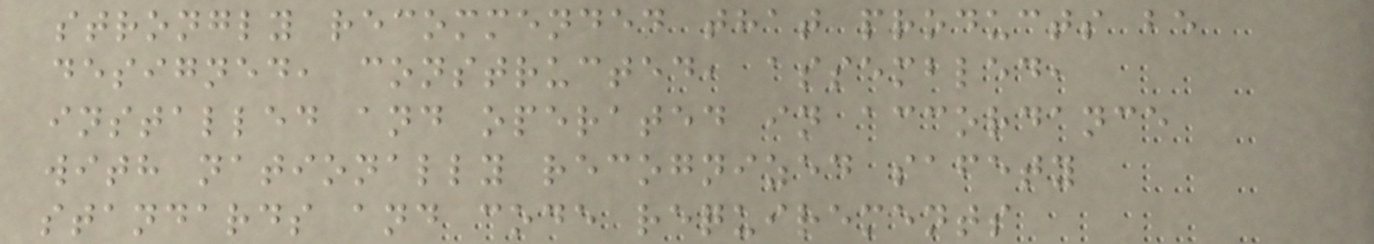strongly recommended that products be
designed, constructed, assembled,
installed and operated in accordance
with nationally recognized safety
standards and code requirements
